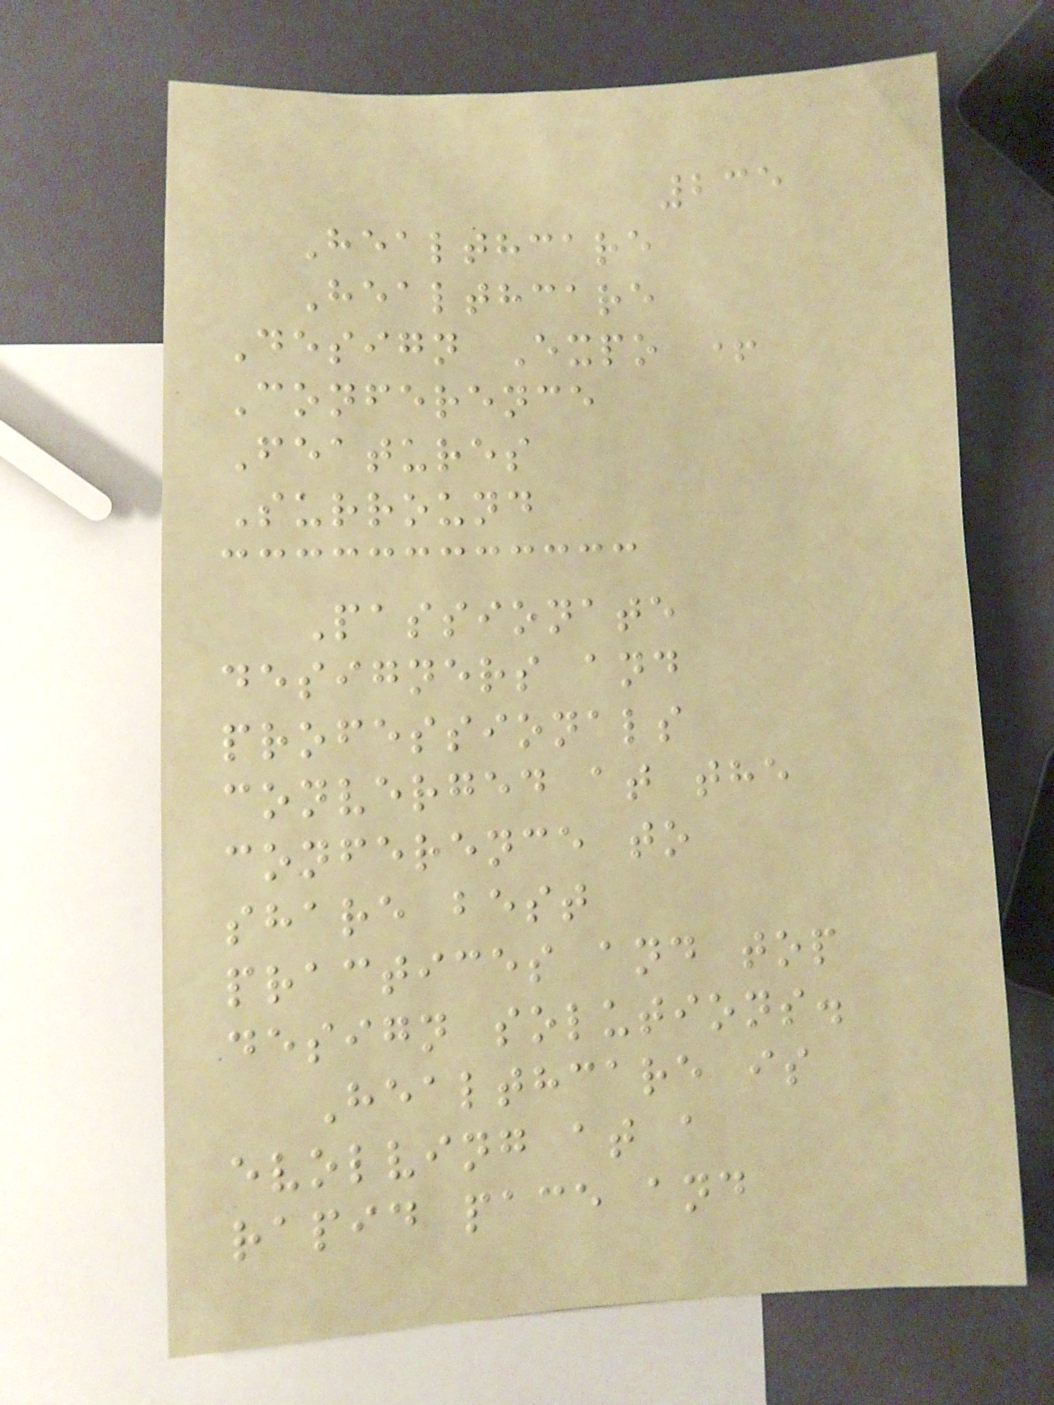235
Healthcare
Healthcare
Design Expo +
Conference
Features
Surround
Passionate
designers and
professionals
converged at the
conference to
share best
practices and top
design solutions.
Healthcare is
evolving at a
rapid pace and
